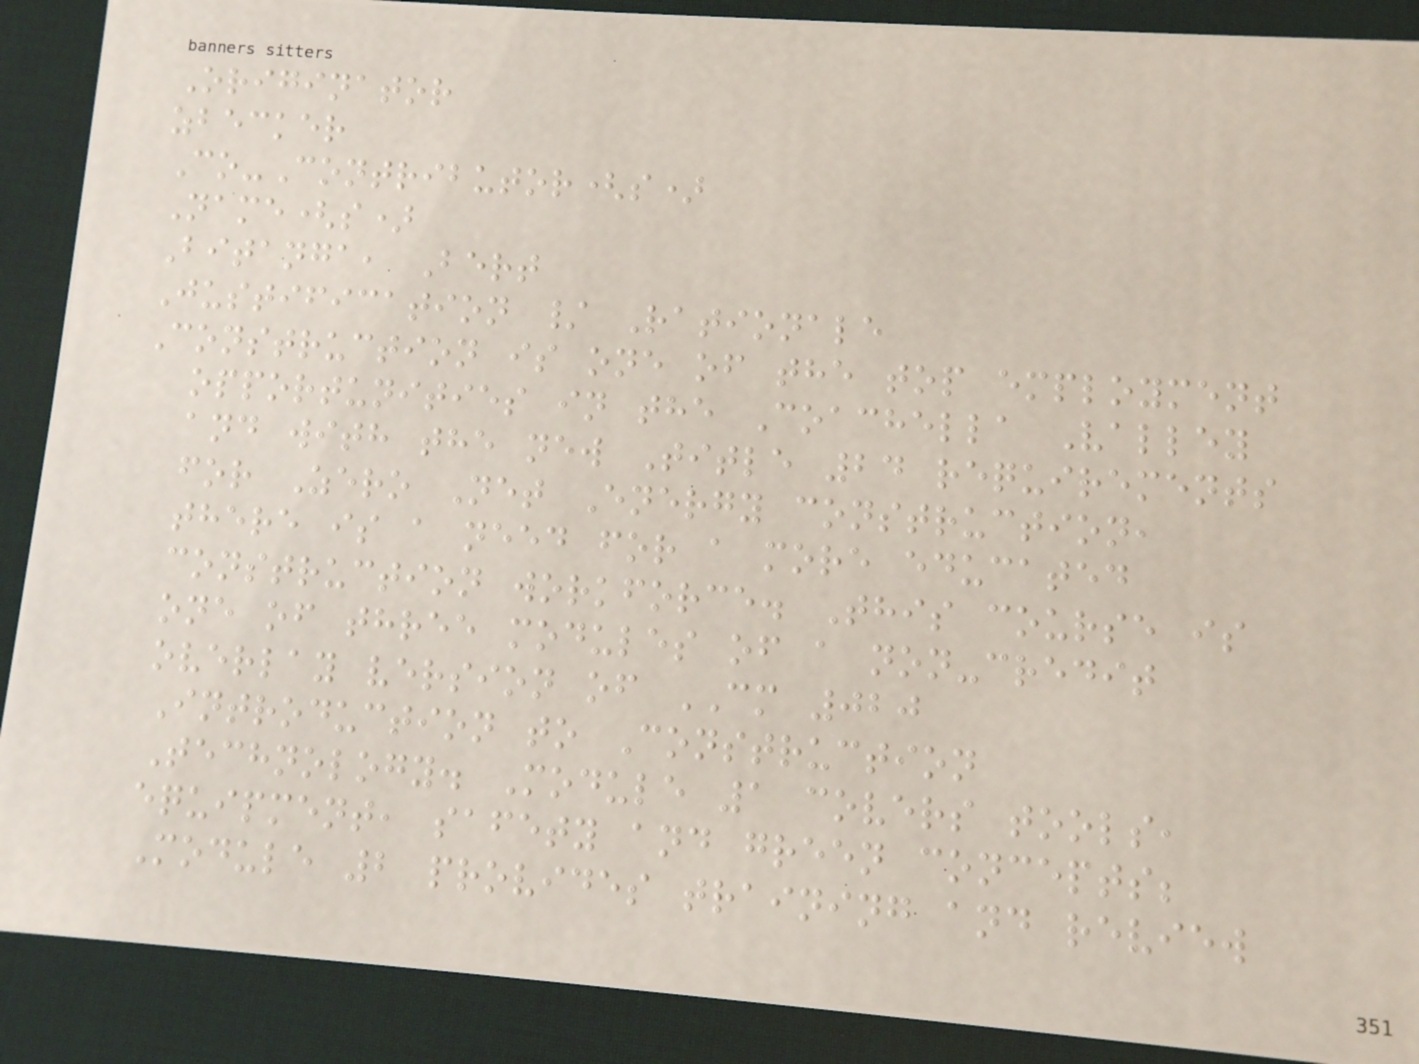Originator
zbecker
Co-Contributor(s)
Name(s)
Bitanga, Bert
Justification / Rationale
Construction is one of the top employment
opportunities in the Coachella Valley
and with the new Title 24 requirements
for Zero Net Energy construction,
there is a need for a more educated
construction workforce. This course is
one of three modules of a non-credit
overlay version of CM 020
Introduction to Construction
Technology. Module 1 covers tools,
equipment, safety and green concepts;
Module 2 provides training and review
